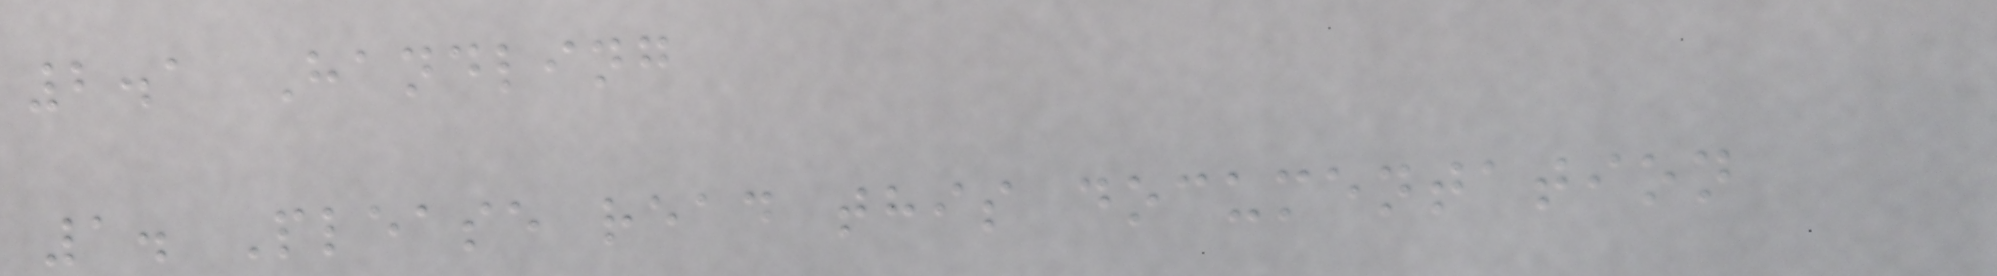2.1 Handling
1. Please read this documentation
